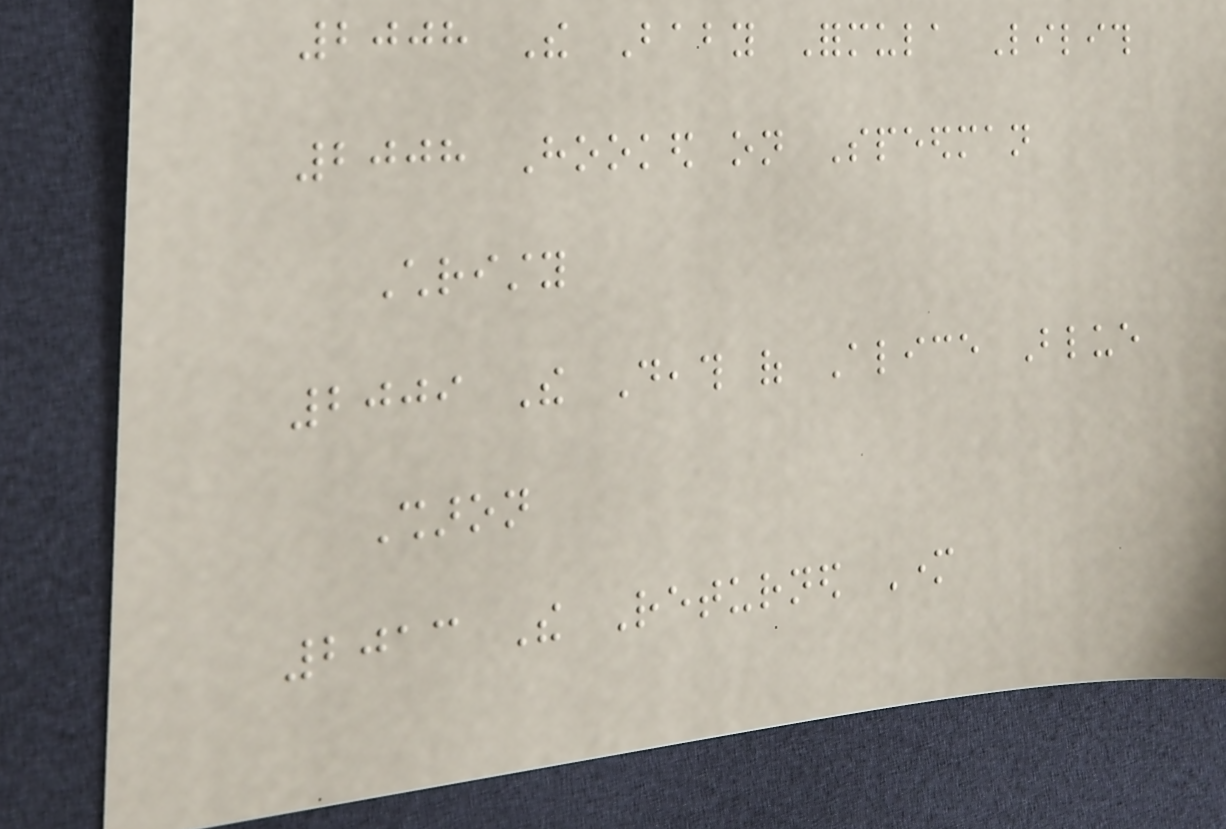2008 The Baby Formula Lilith
2008 Hooked on Speedman
Christy
2009 The Death of Alice Blue
Sharon
2013 The Returned Mother
